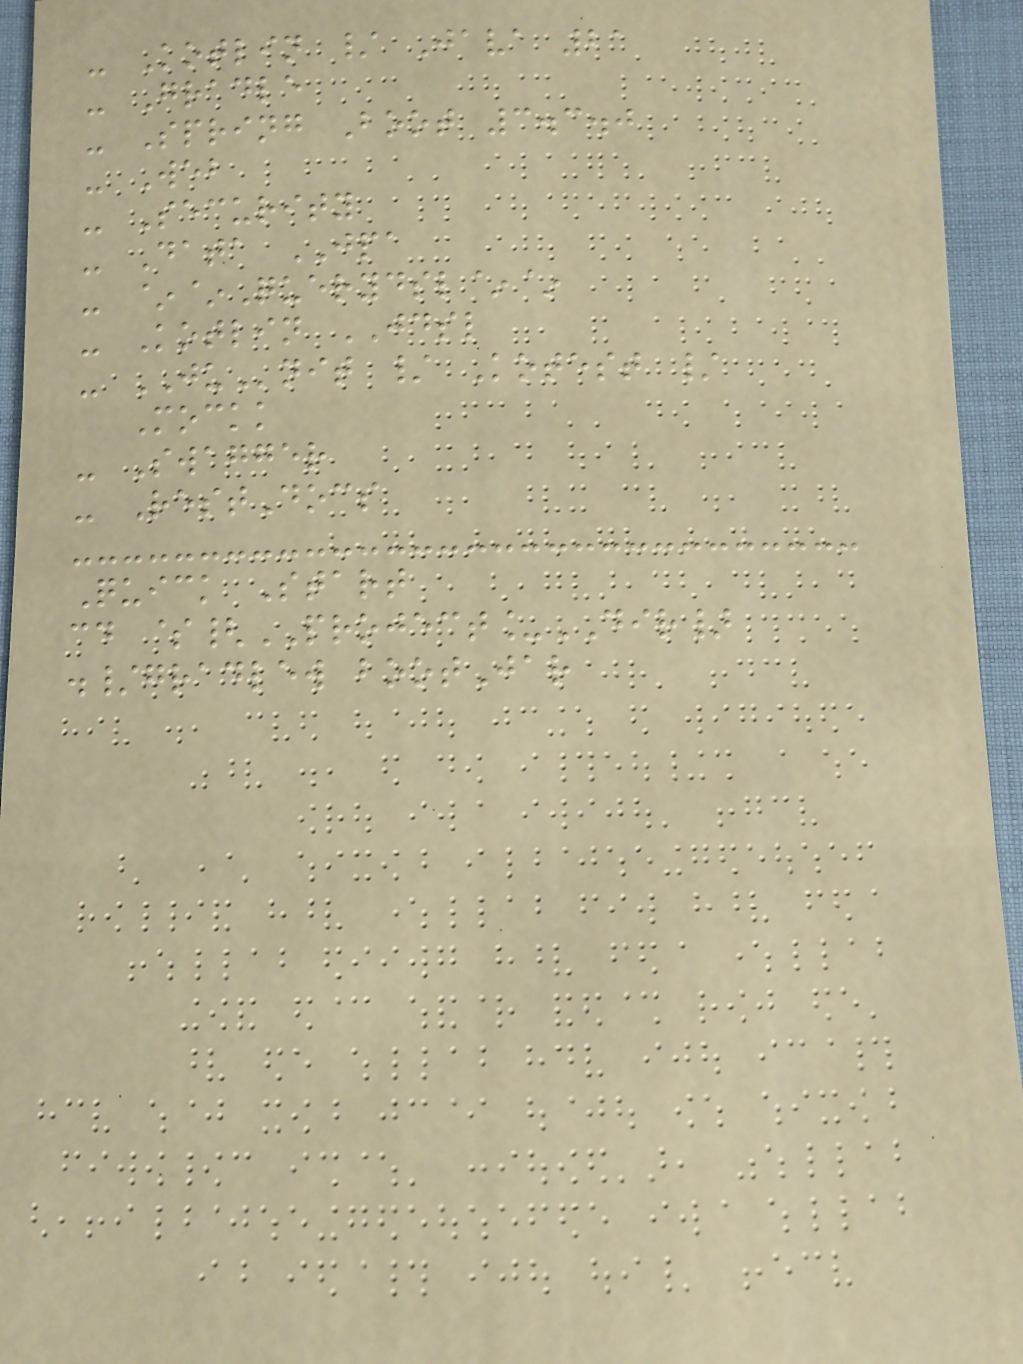- Kotlin / Java 21
- Gradle
- Spring Boot 3.3.0
- Web
- Security
- Data JPA
- ~~Querydsl~~
- Kotlin JDSL
- JUnit / Kotest /
Mockk
- Swagger
- RestDocs
Quick Start
cd ${PROJECT_DIR}
./gradlew bootJar
